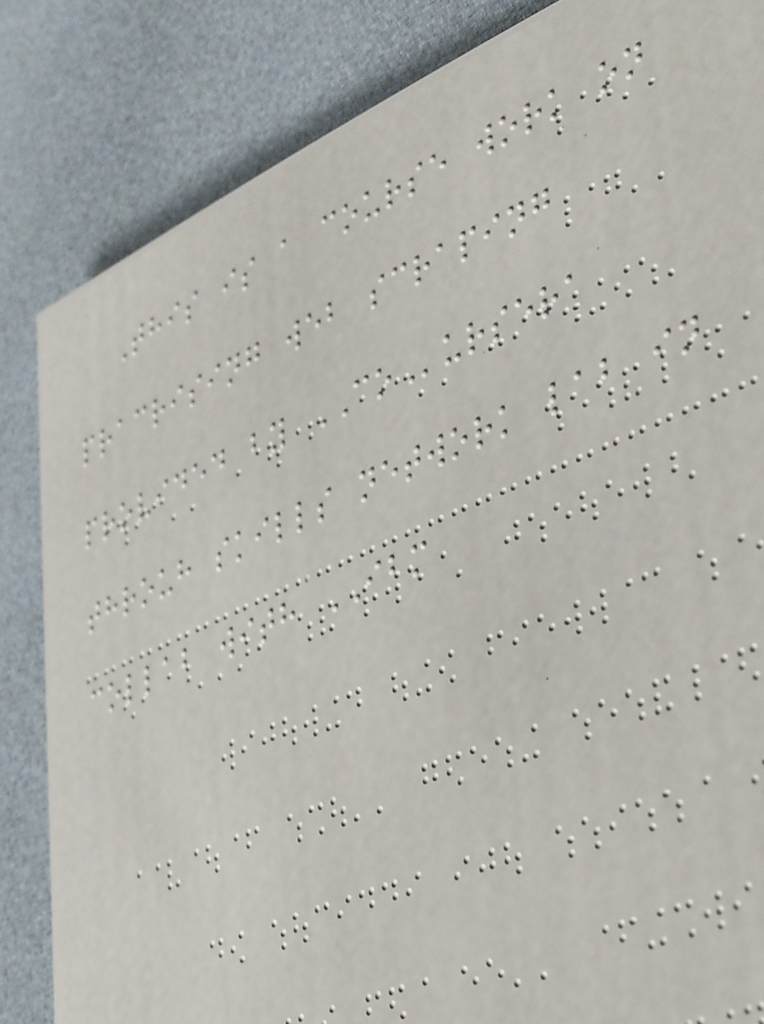This is a course work on
pracrising web scraping
provided by COursera
throuh skills network lab in
collab with IBM
